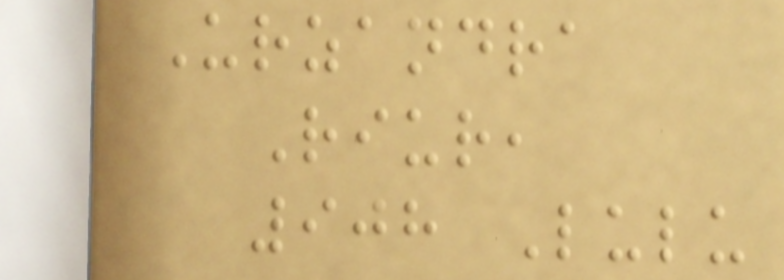Urzandra
Riur,
908 Lulu
